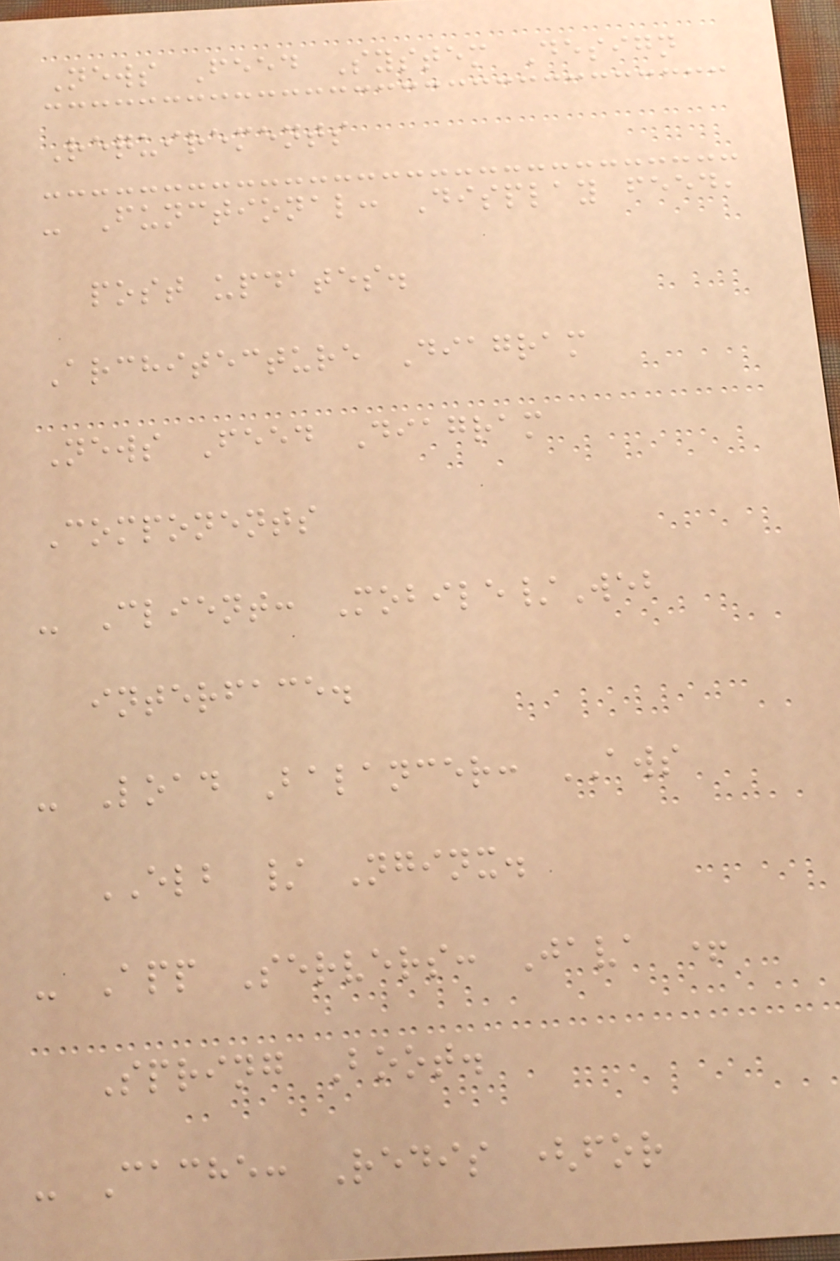News Feed System Design
Requirements
- Functional: Display feed,
post updates.
Architecture Diagram
News Feed Diagram
Components
- Client: Mobile/Web
interface.
- Load Balancer: AWS
ELB / Nginx.
- App Servers: Java +
Spring Boot.
- Cache: Redis (for
